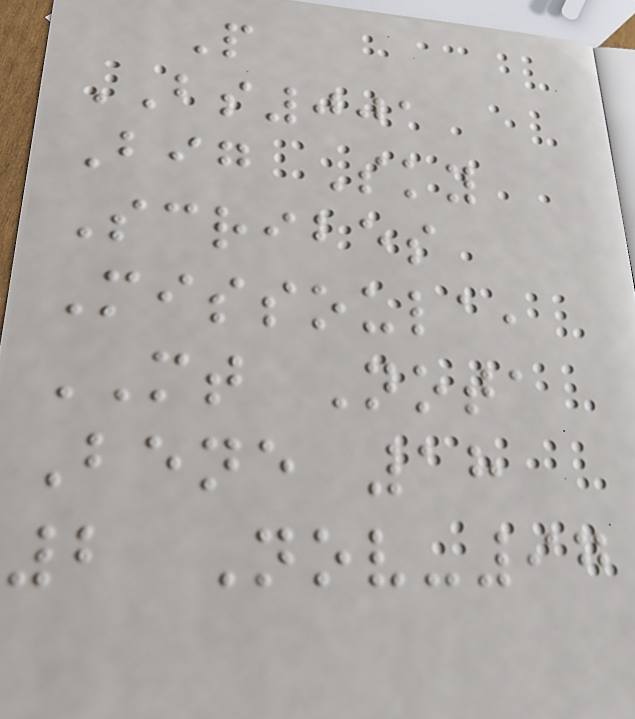P
BS001
Big Sky
Scribes
Missoula,
MT Nota
Bene 18
2 Nov-97
